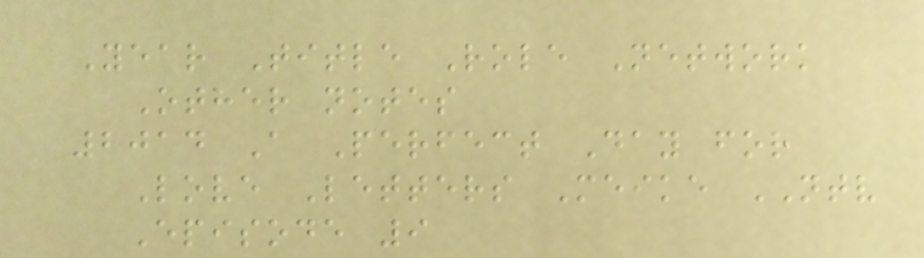Year Title Role Network
Other notes
2014 A Perfect Day for
Love Letters Meike NTV
Episode 9
